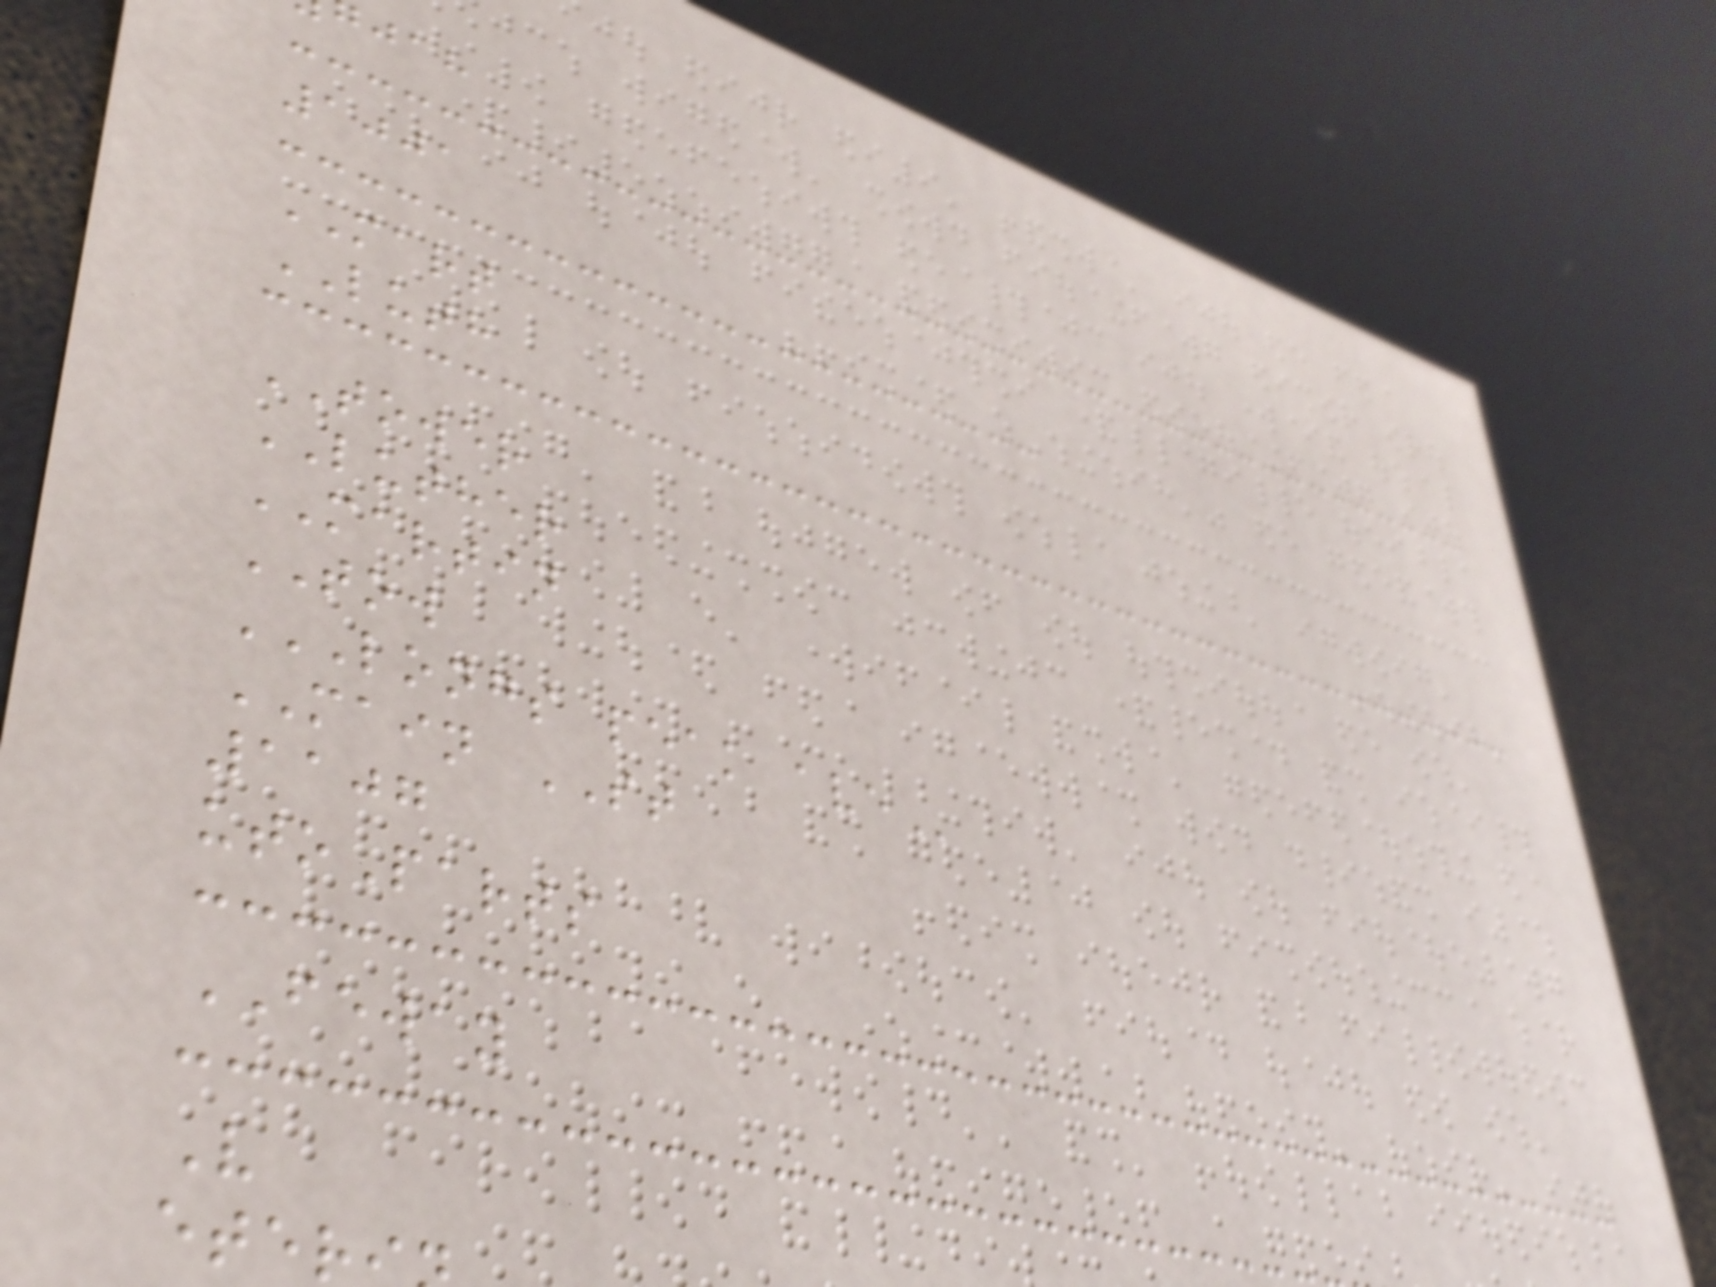1001
MART
LUTH
TOWER
LUTHER
MARTIN
TOW
LONGS PEAK AVE
MAIN ST
1107
utoParts
FEWAY
V
eter
